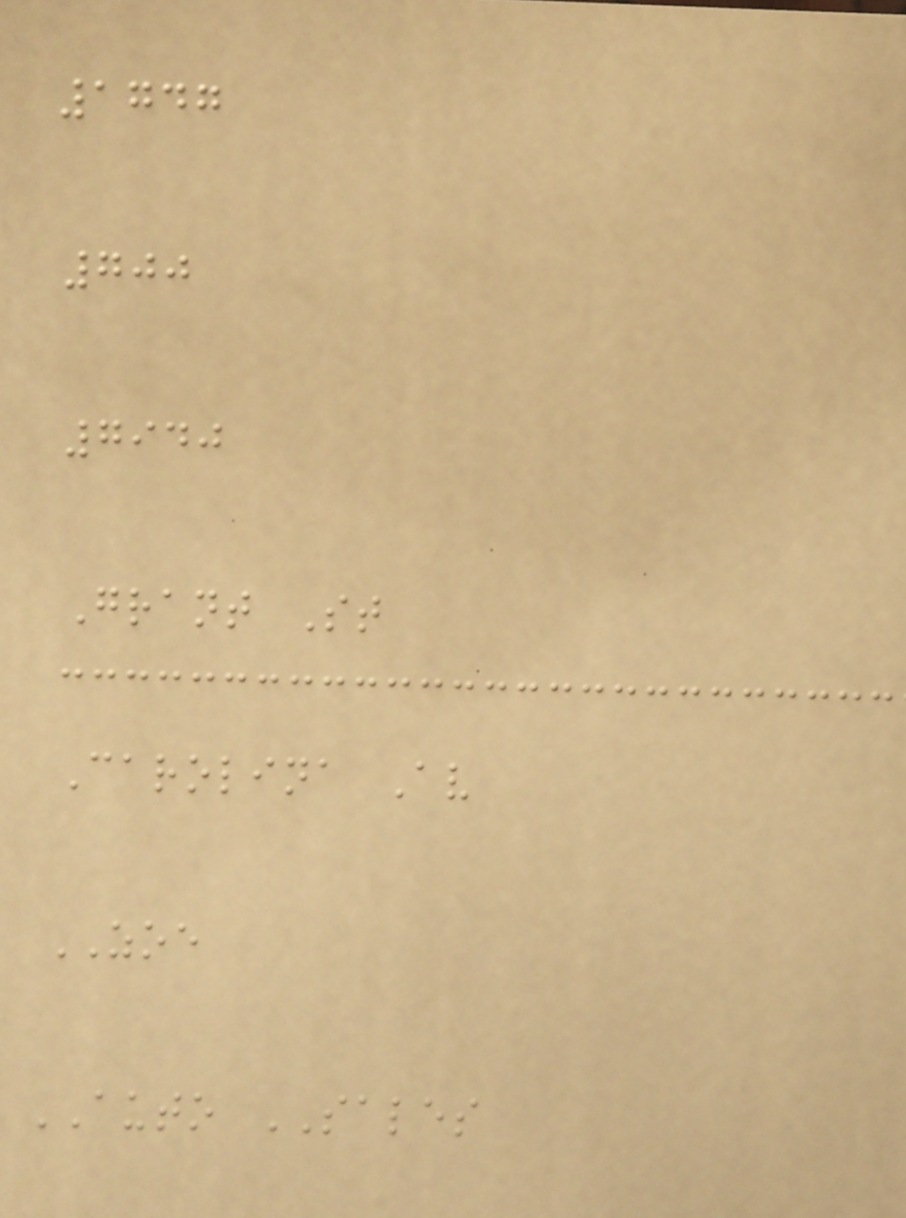1747
700
7940
Grant St
Carolina Av
ZOE
AUTO SALES
